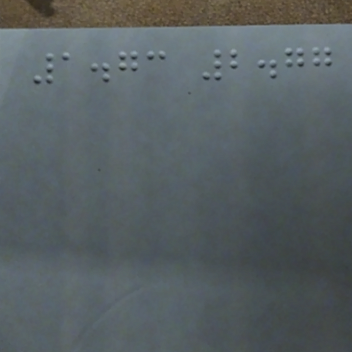1.73 2.77
